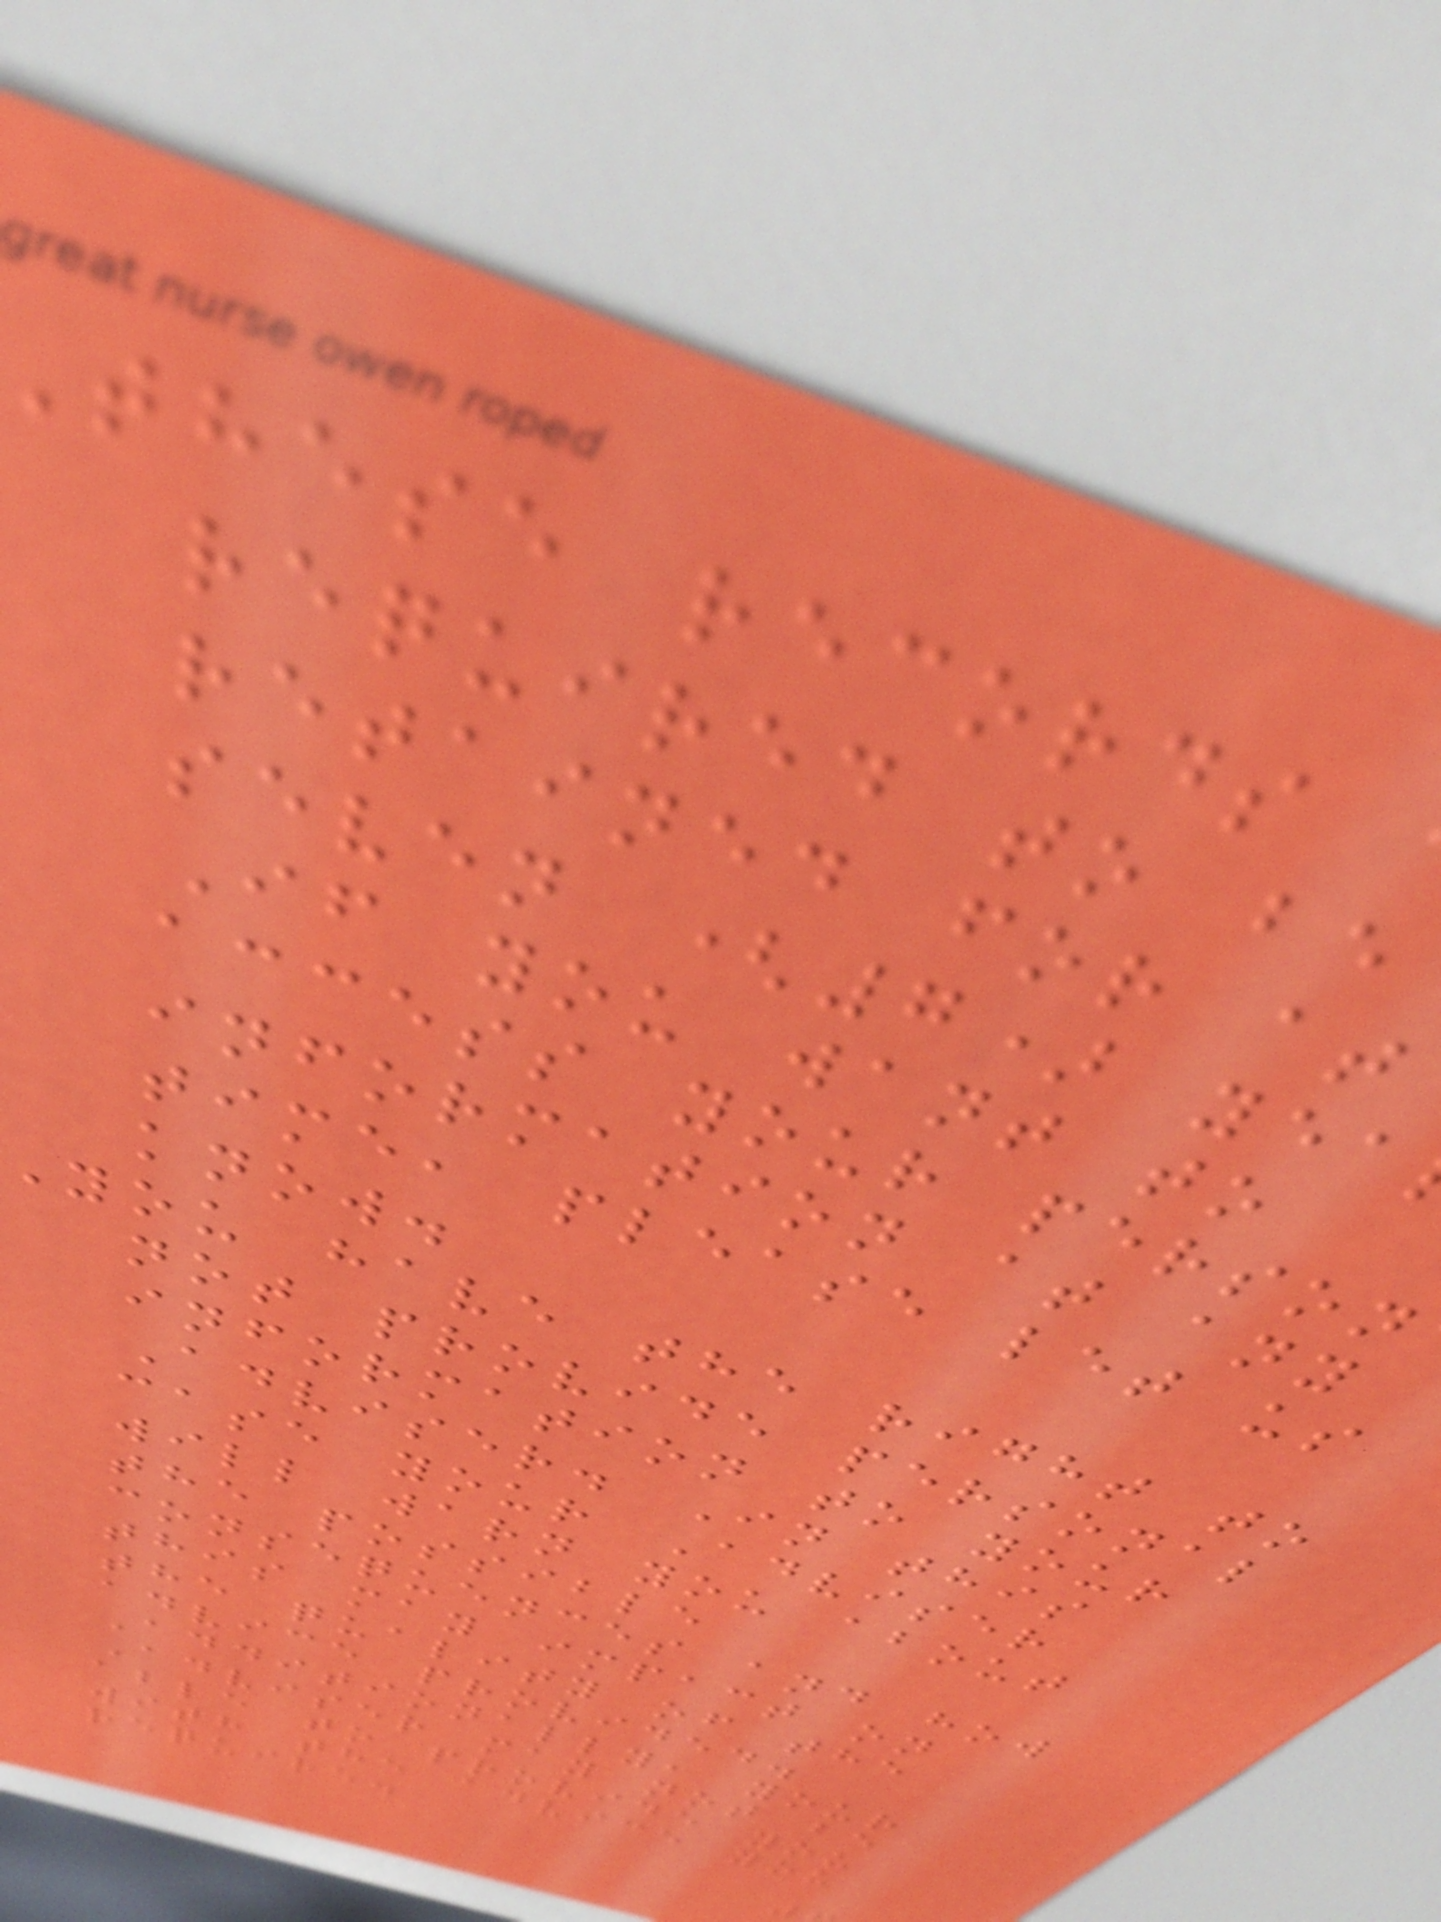these records
required to be
retained for at
seven (7) yea
If you want to
access your person
information at any
time, please let us
know.
you have the right to
not provide personal
information to your
Adviser. In this
case your Adviser
will warn you about
the possible
consequences and how
this may impact on
the quality of the
advice provided.
Additionally, your
Adviser may not be
able to provide you
with the advice you
require.
